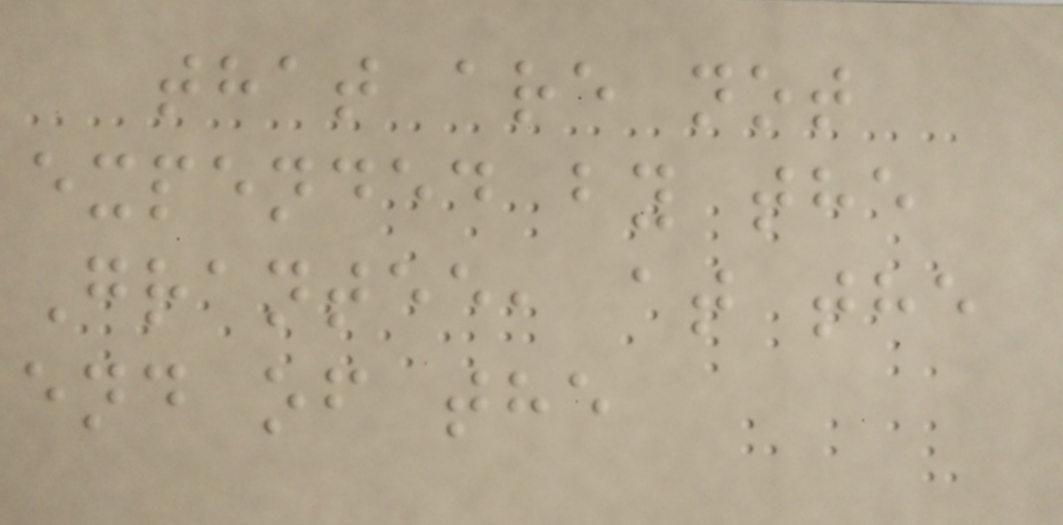that are not
expended by the
Grantee, at the
end of the
